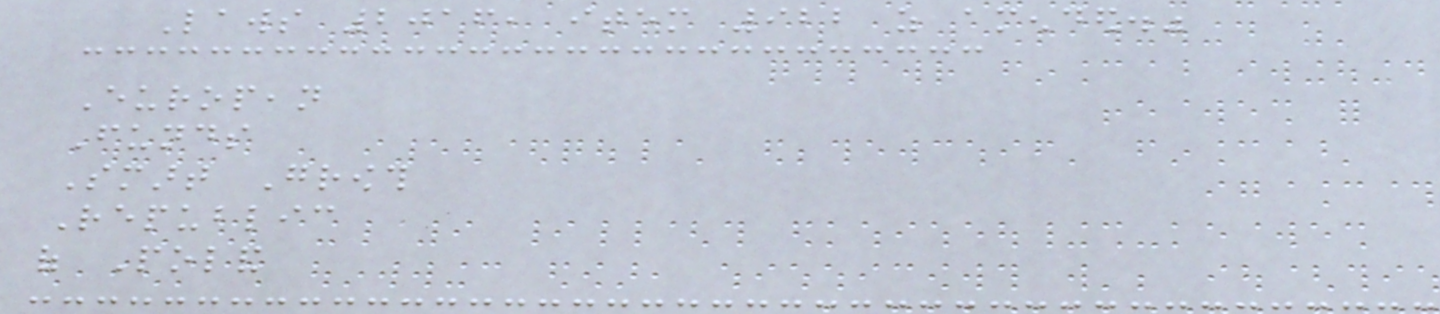Laws 2016, item 922 as amended."
European
Funds
Smart Growth
Republic
of Poland
